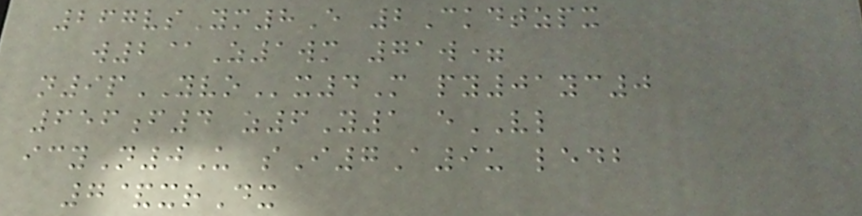267vsYm8E 2Ckdtzpx
w2@Z1wm 71w=
n9pYVOx4M py01yc0
656f4 z6Y1 eVL
icyN0U sI7A9u ledb
7&xrDx
